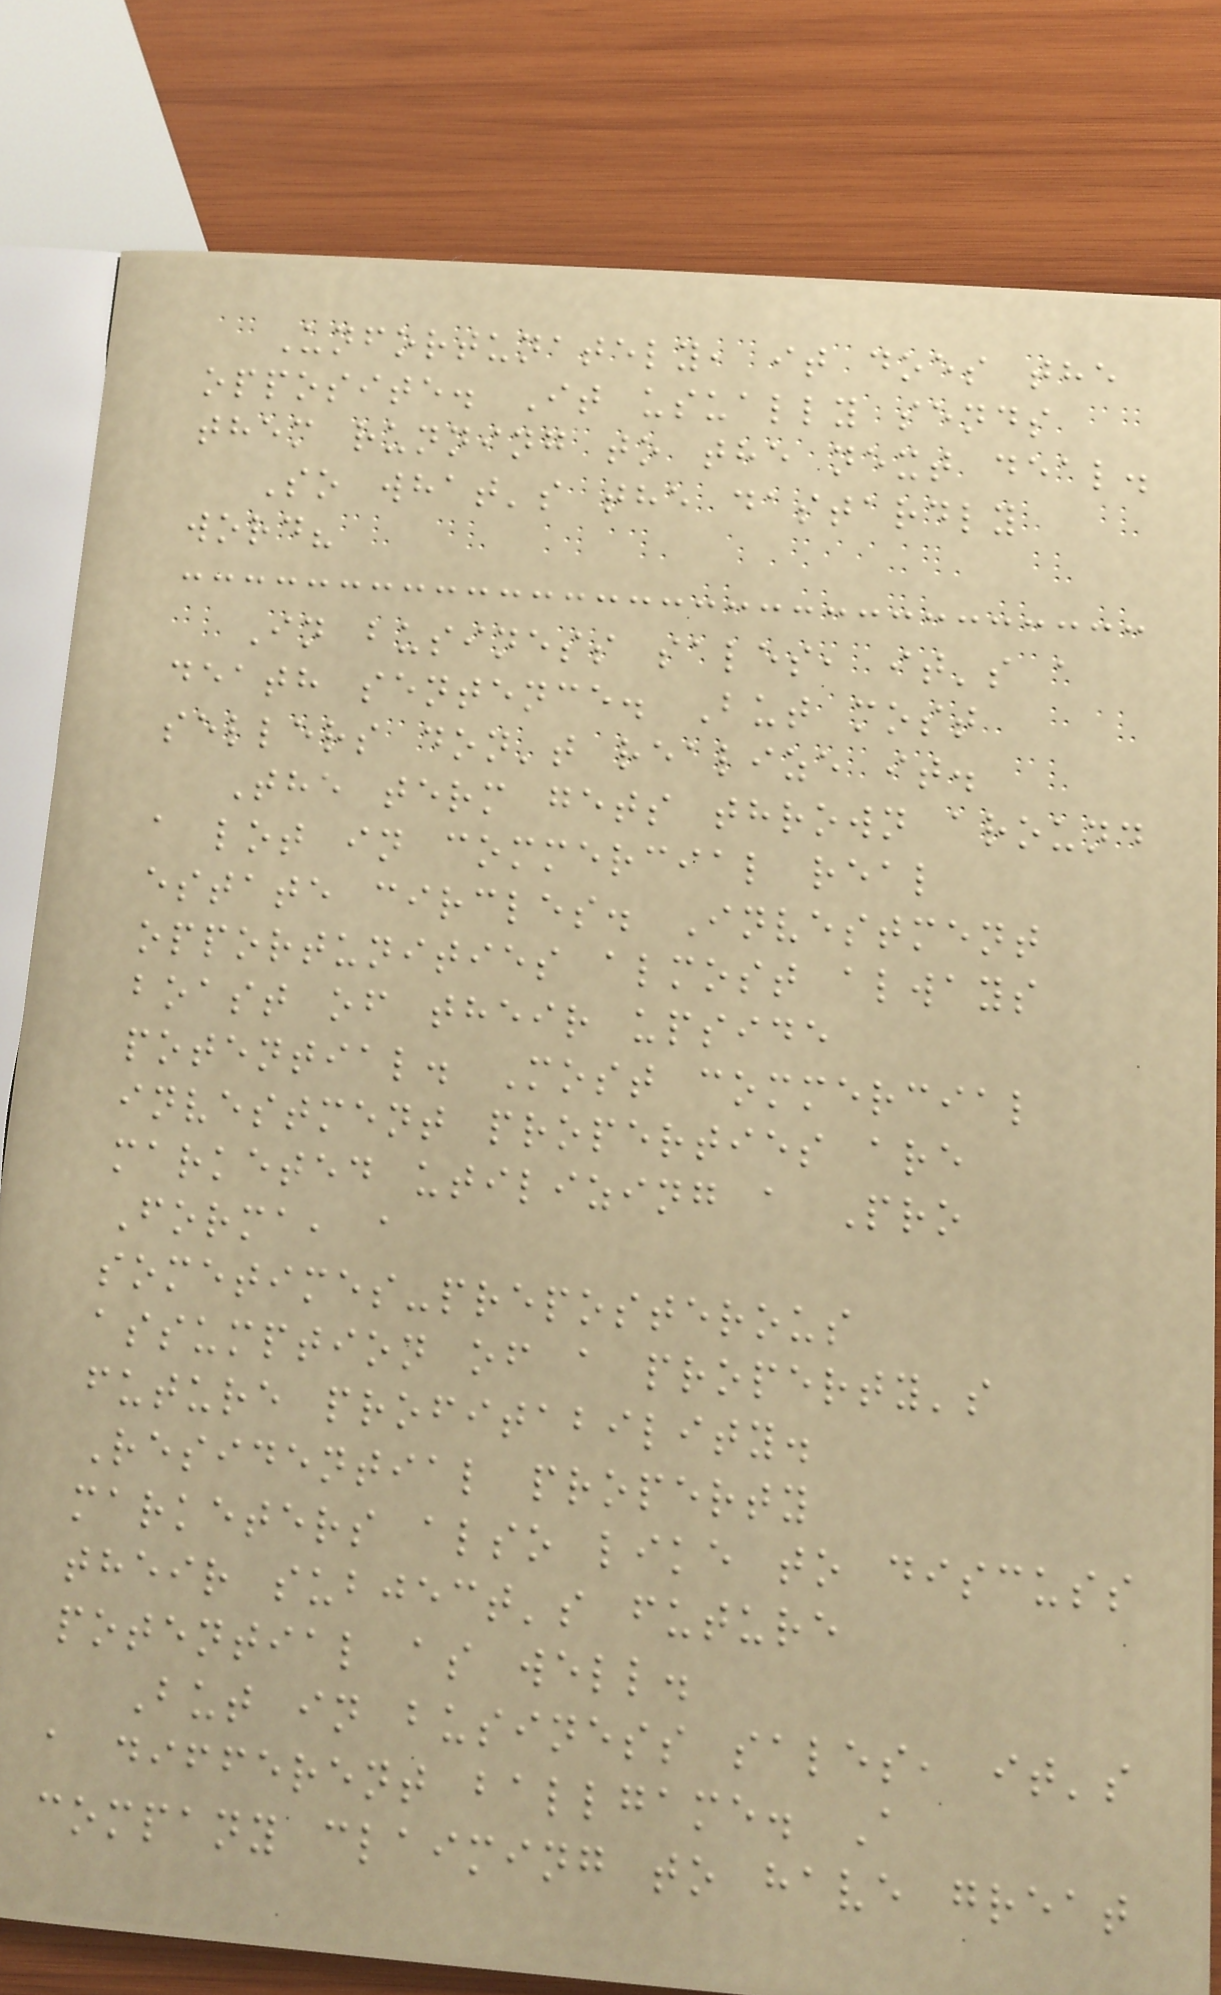Unfortunately, it does the
opposite. It usually sends
them running to the next deal.
So what's the dastardly
word?
In business sales, it's a
death sentence. But most
sellers don't realize it.
The term gets thrown around
a lot in commercial real
estate circles. Investment
opportunities almost always
boast of their upside
potential. Most commercial
investment properties are
marketed utilizing a Pro
Forma, a
sometimes-preposterous
assumption of a property's
future profitability.
Residential property
marketers also like to discuss
their subject's future
potential as well.
But in business sales, it's
a different ballgame. A
company claiming to have great
